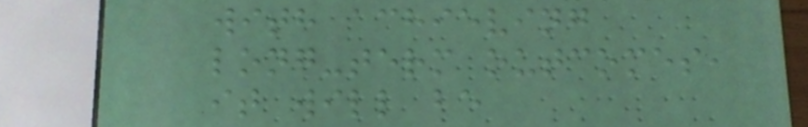with achieving
long-term outcomes,
it will be
